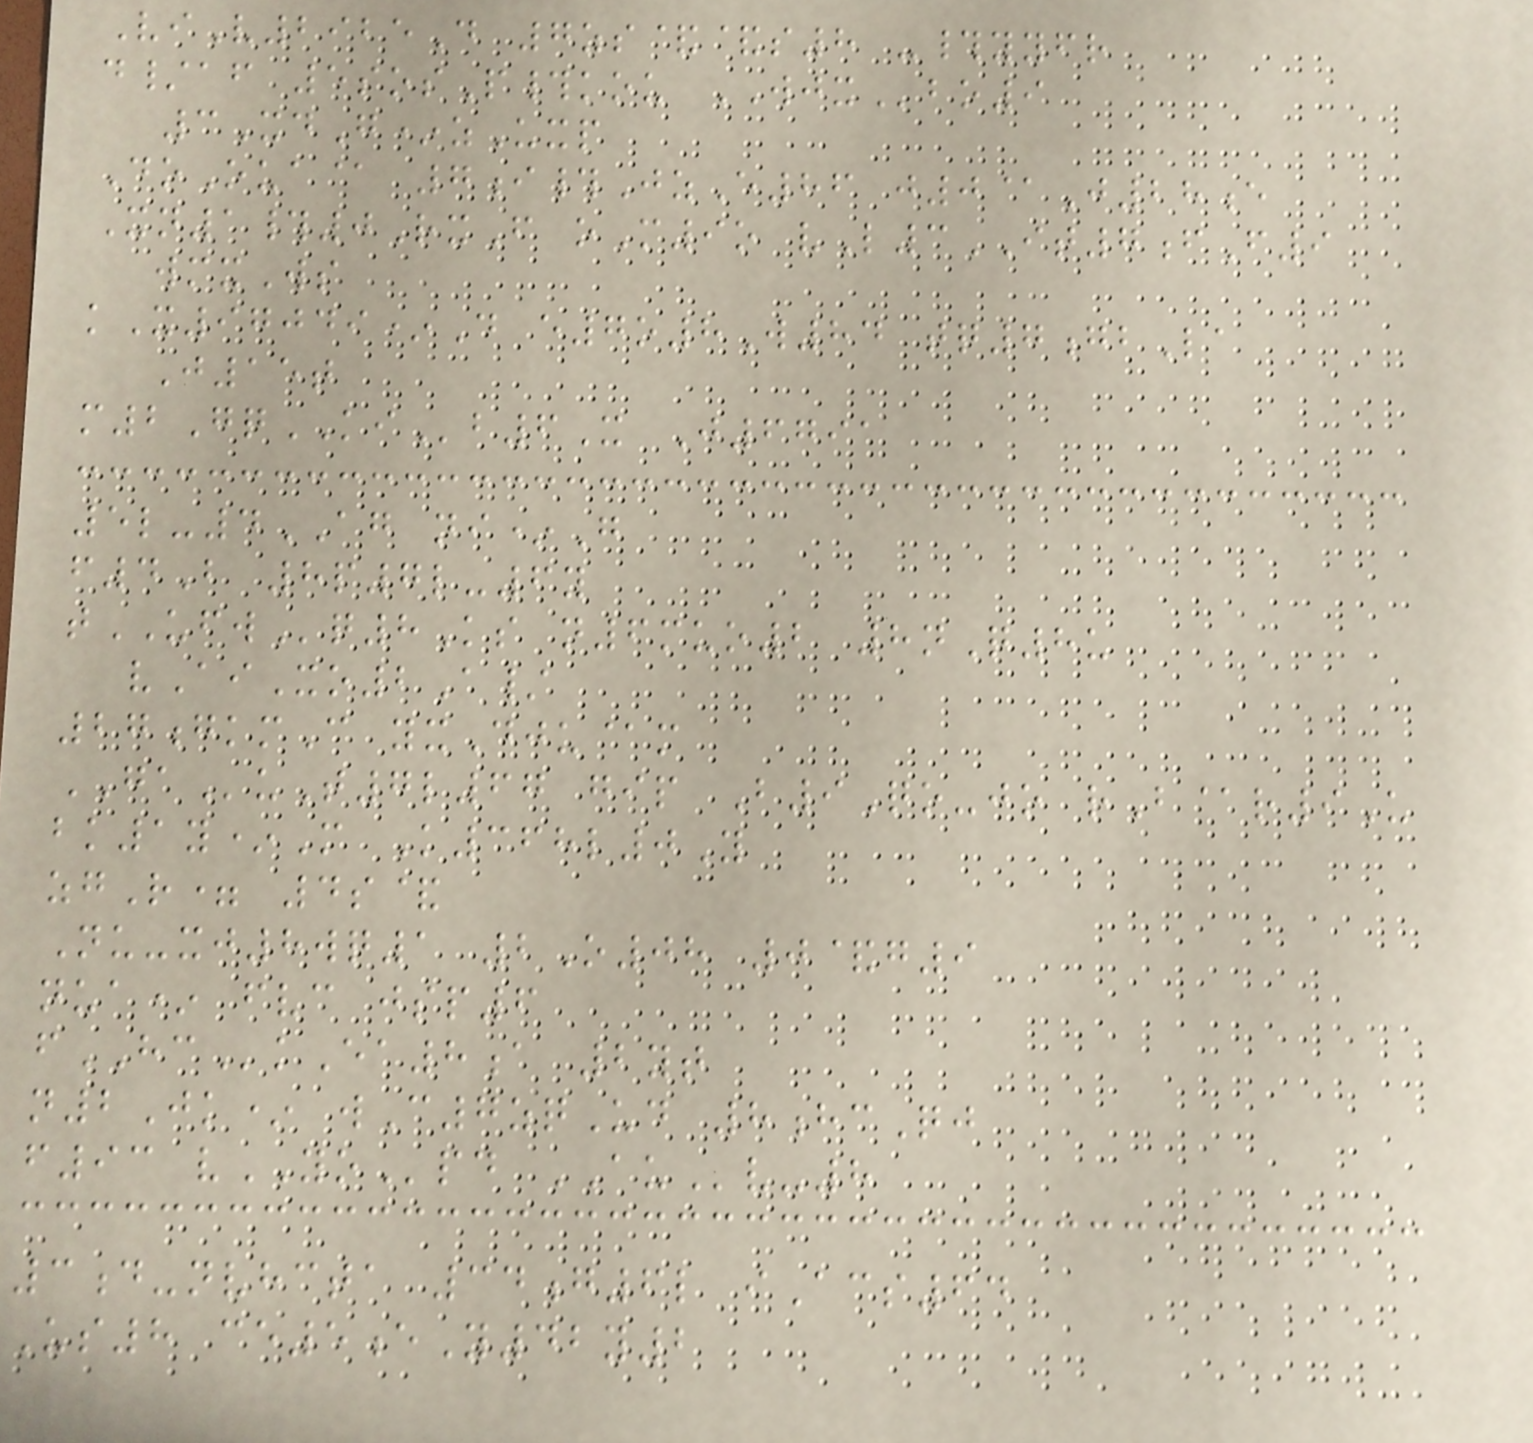ViV2925D 7zs&&s8 -#yyfr
d/af 5sosP#kou WJXbo9
3XdG*zUxp
DoOua@ 7i#JzE86 j0@J28e
Xn1#0RxF oM9o vL3IT7fF9
wmxWs
kX97049*D e7o8W84 tq7gbLa
J15t
m2GqKIb6X J6791
5l-4AG ni*G
f4B 8p7l-6y
tUFWq8Ks n6muo2 8nQ8u
vAiXo2A/
27gkmC yxDju@m
GAuT7l67 gip B9Qo-jo rB@r9U
bk1y*M K368l0Y
zgR= 4s&
Nu-xj8wq1 2O08 0&g9
nua* fvc jsp6
fHCkEa8a 2yt
n2Jk* wC7zqUd 8hcQj
f93 vYOpd AUv-8
3d-nvhcta 34g6l iAcs64
Us8 ce5eY42y2
